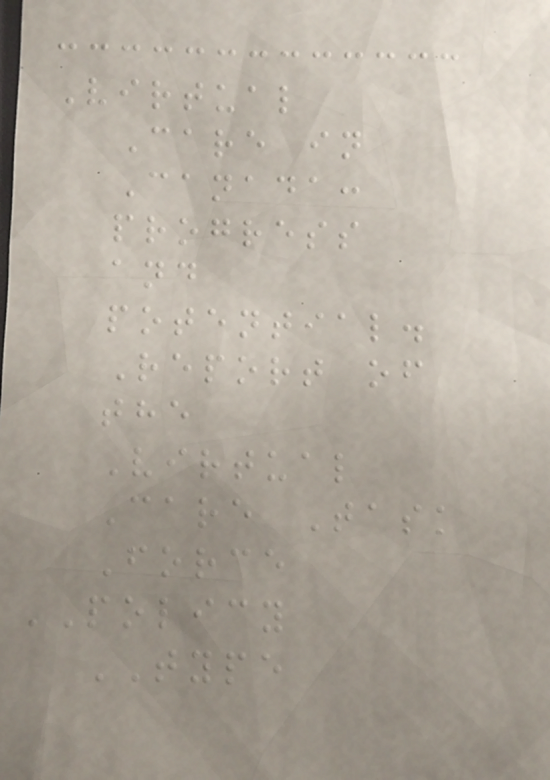Virtual
Care in
Canada:
progress
and
potential.
Report of
the
Virtual
Care Task
Force
POLICY
TYPE
